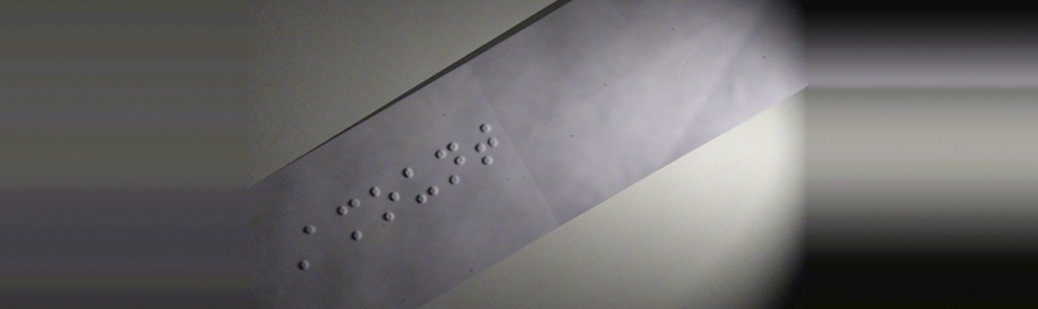Amount
